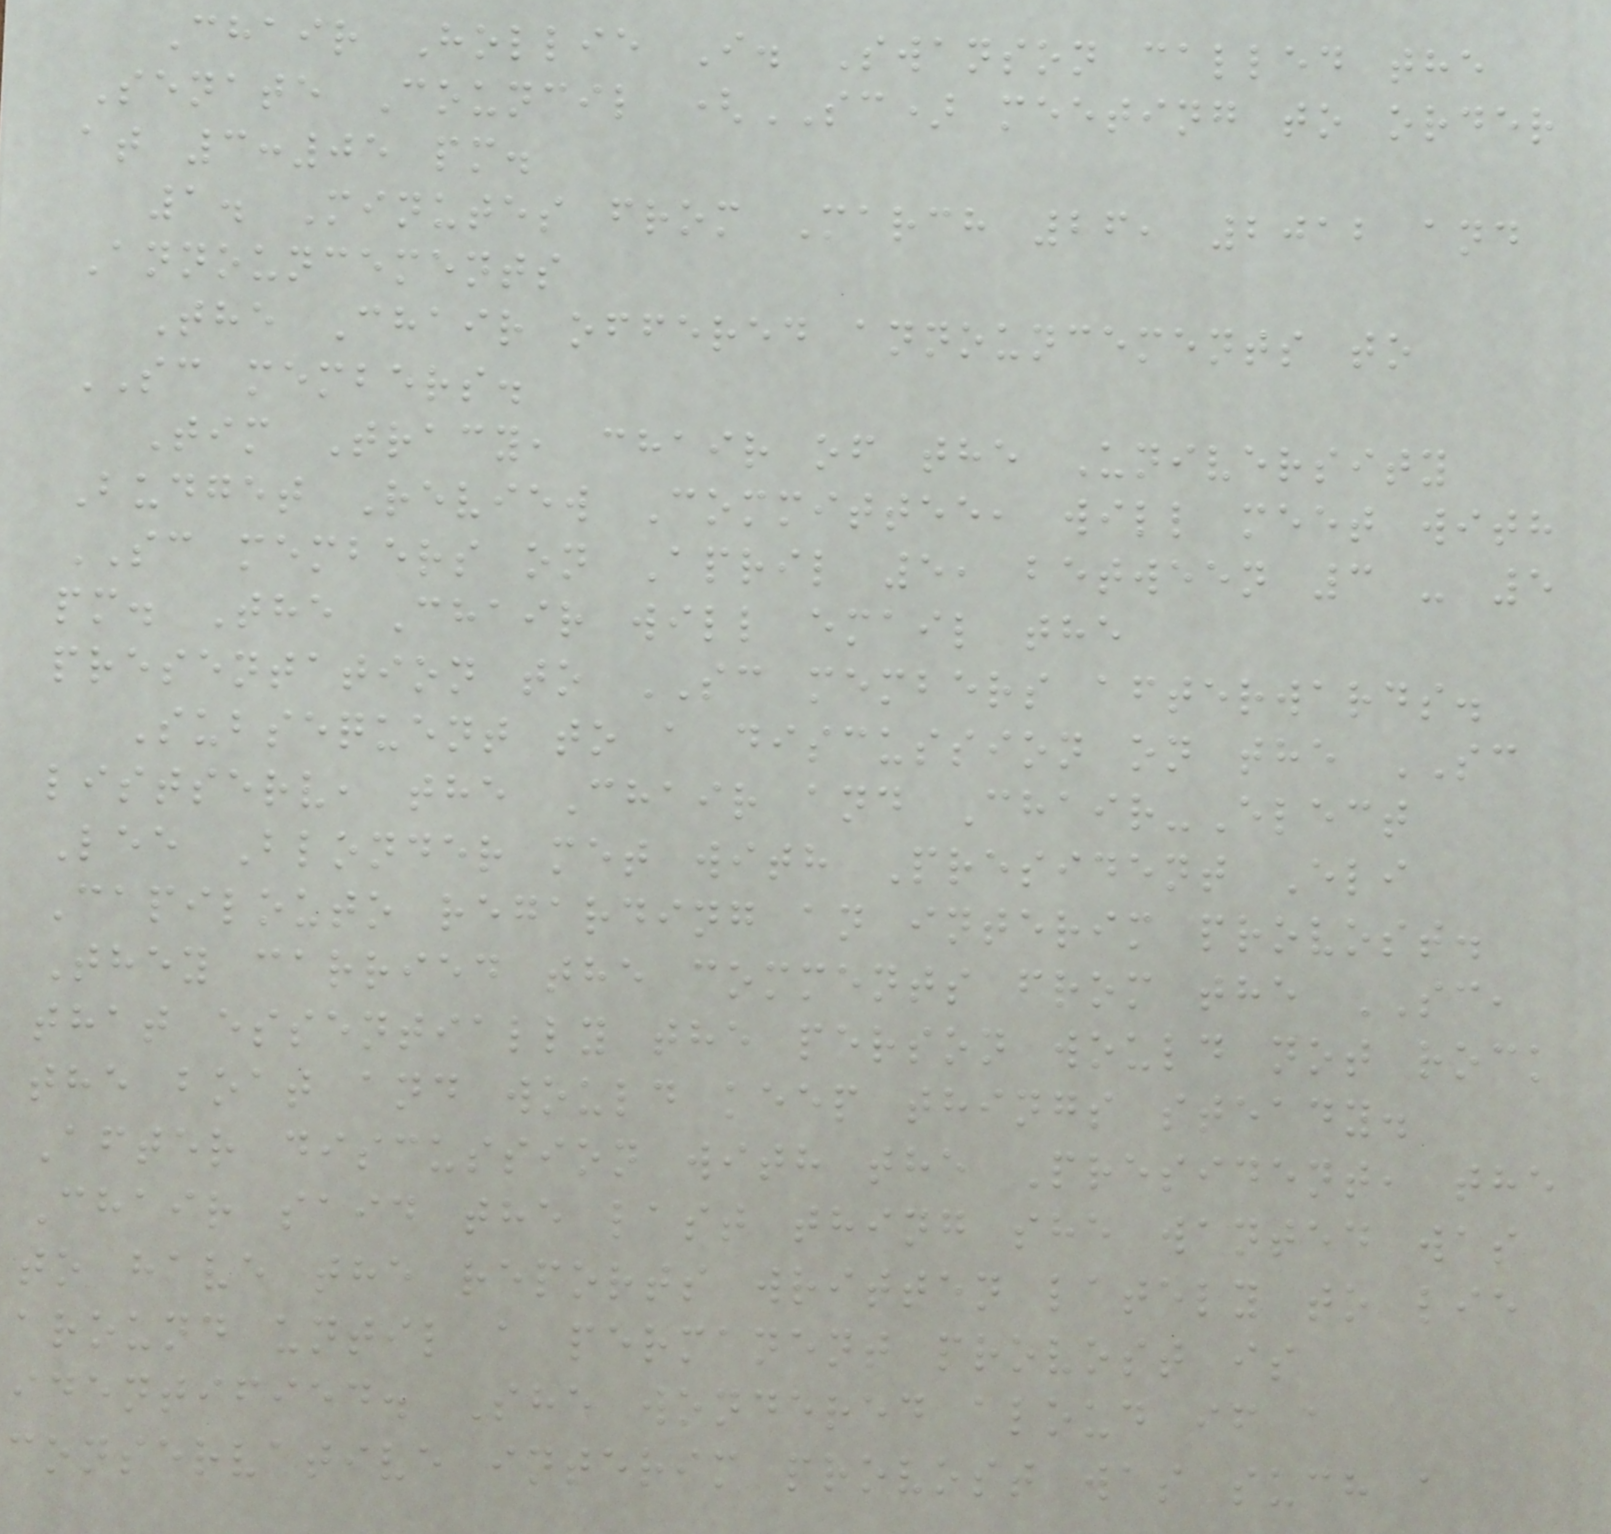Chair Hollie I. Swanson called the
Senate Council (SC) meeting to order
at 3:05 pm.
1. Minutes from March 26, 2012 and
Announcements
The Chair offered announcements to
SC members.
Tim Tracy, chair of the University
Budget Review Committee, will meet with
SC members on April 5, between 3 - 5
pm. The Chair will email the
presentation to SC members afterwards.
Subsequent to a discussion on the SC
listserv, the Chair and Chair-Elect
Lee Blonder met with President Eli
Capilouto regarding an interim provost.
They carried the comments from the SC,
that essentially the person would not rock
the boat and would keep things steady.
After discussion with the President, the
Chair said the last thing she wanted was
to have the reports written lately to lie
around until a permanent provost is
identified. She wondered aloud if a
conservative interim provost was such a
